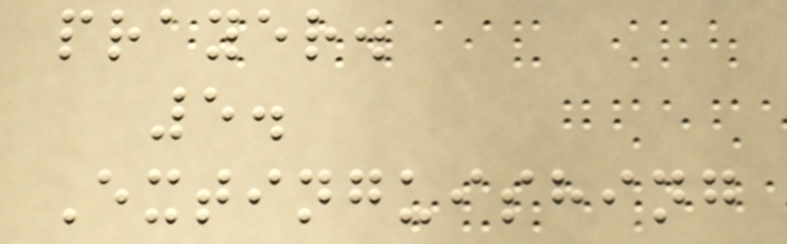prayer.
5.
Extinguishing
